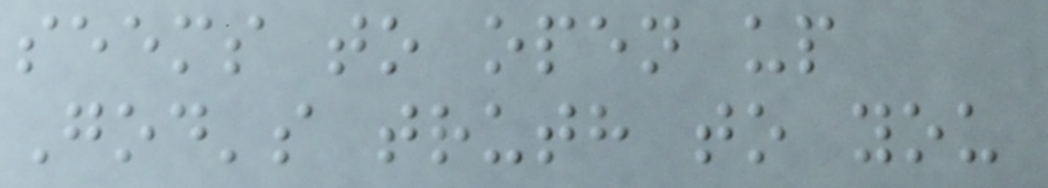seems to open up
God's truth to you
